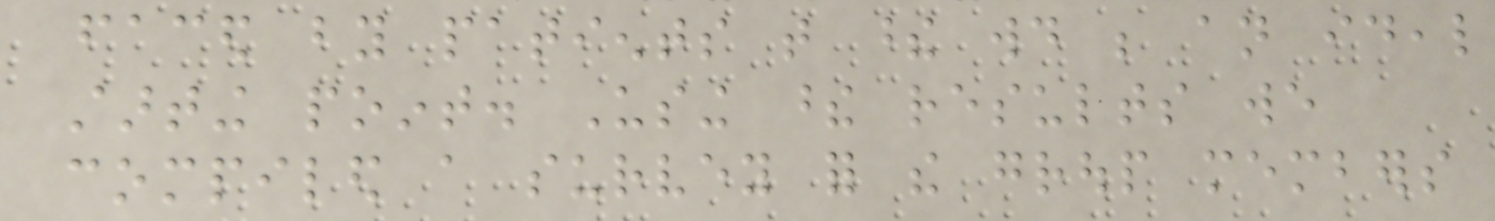faced by patients that these would be an ideal
starting point. Using these results we
compiled a survey for the group members
